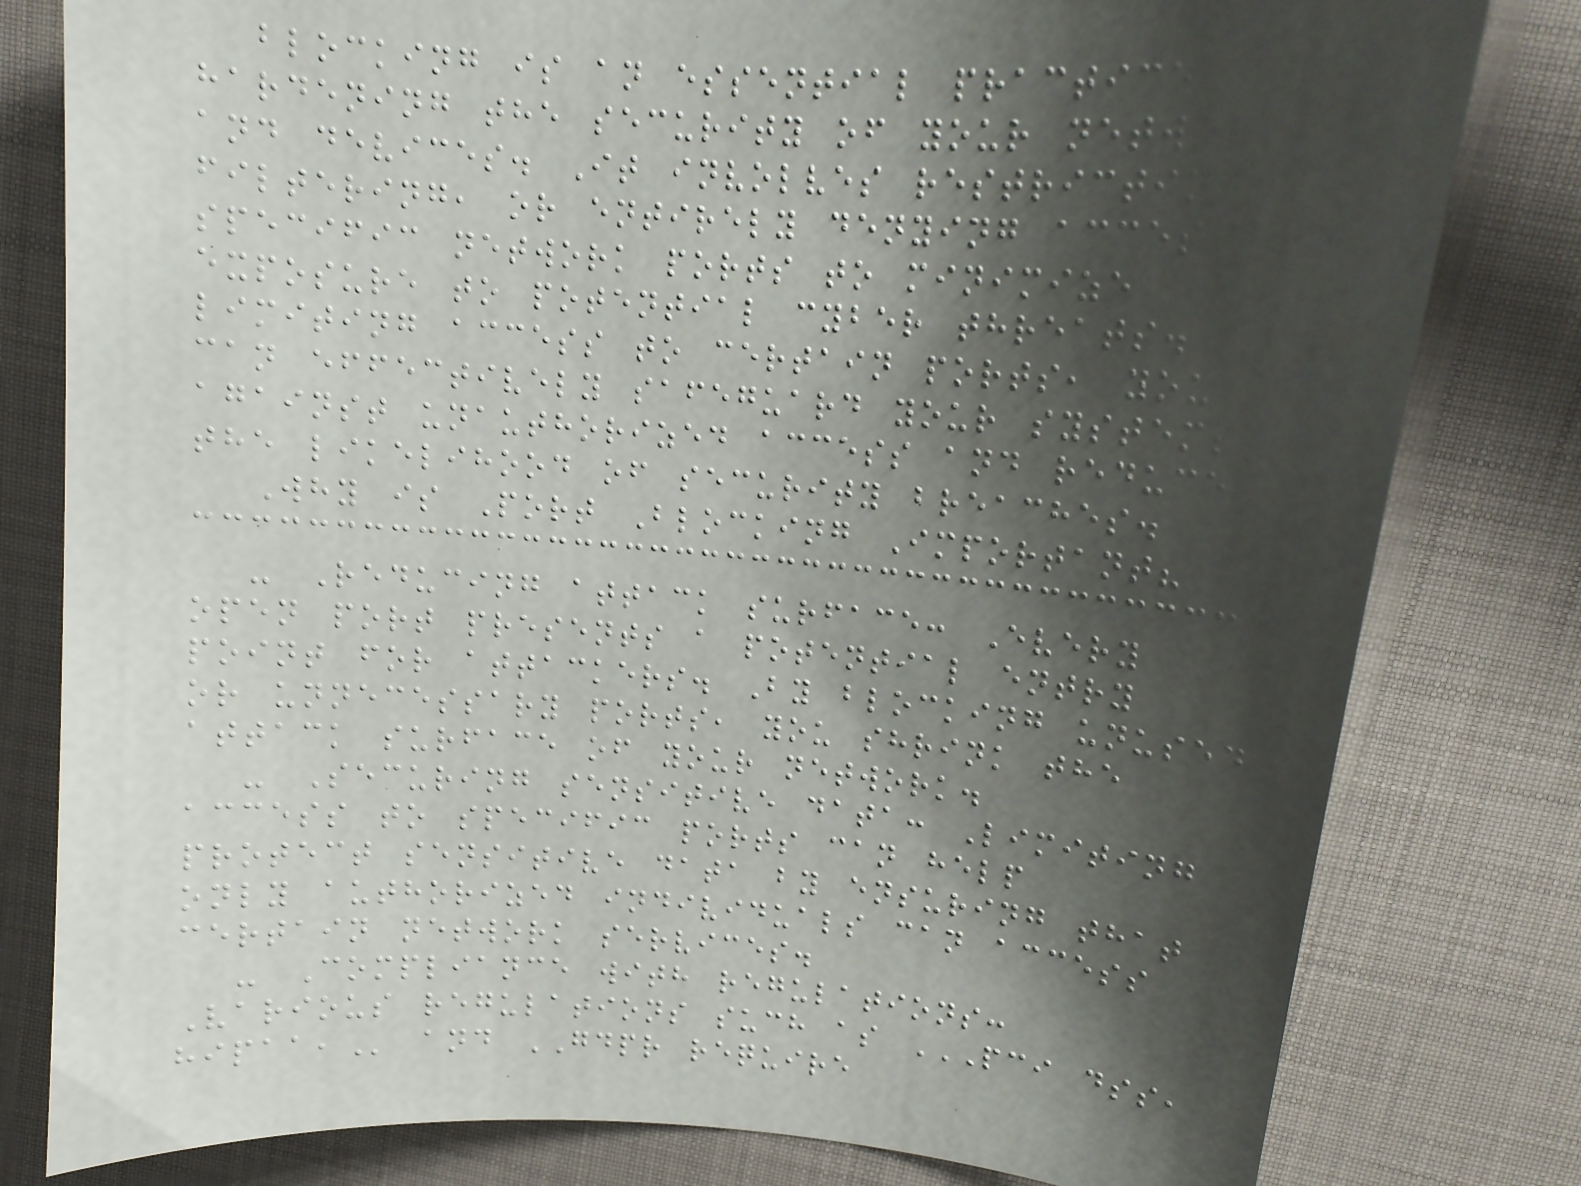blocking is an essential practice in
hardening the security of your network
and devices. It involves restricting,
filtering, or entirely denying access to
specific network ports to minimize
exposure to potential cyber threats. By
limiting access to certain ports, you
can effectively safeguard your systems
against unauthorized access and reduce
the likelihood of security breaches.
Why is Port Blocking Important?
- Reducing attack surface: Every
open port presents a potential entry
point for attackers. By blocking unused
or unnecessary ports, you shrink the
attack surface of your network.
- Securing sensitive data: Limiting
access to specific ports can help
protect sensitive data by ensuring that
only authorized individuals can access
certain network services.
- Compliance with regulations:
Various regulations such as PCI DSS,
HIPAA, and GDPR require
